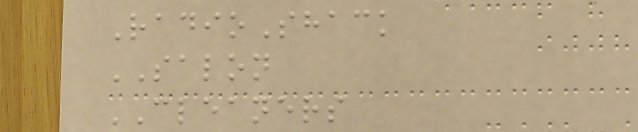RadioShack
SALON
CLEANERS
